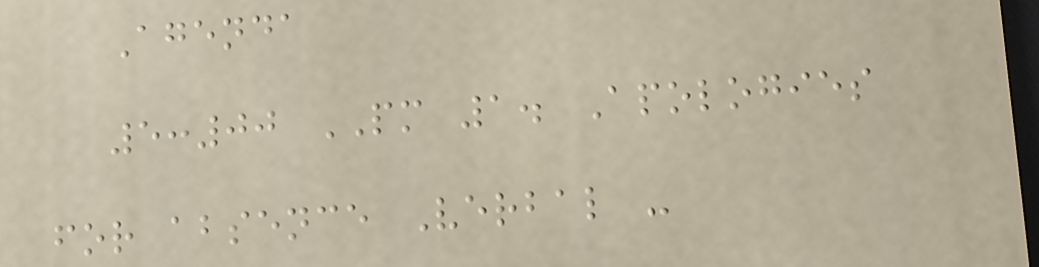Agenda
5:00 PM 1. Apologies
for absence Verbal -
